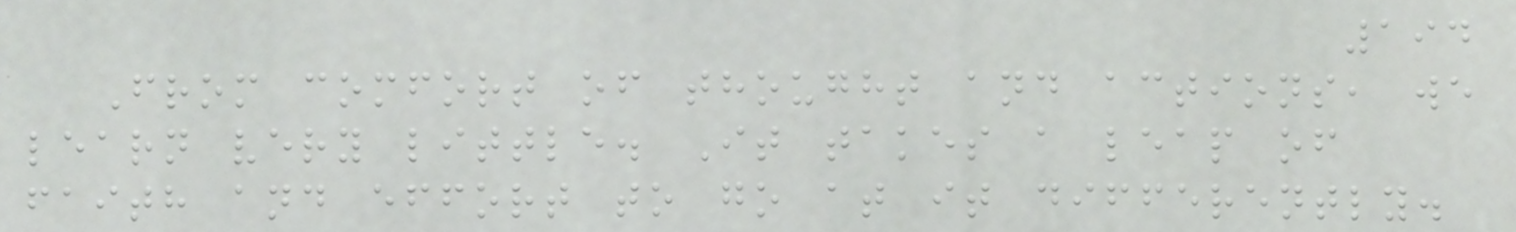194
From comfort of thought and actions, we
learn very little. It takes a leap of
faith and effort to go at it differently.
